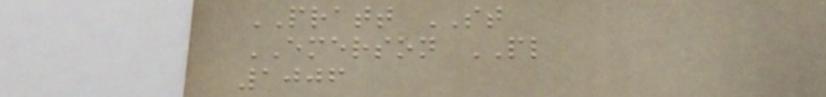PRATT ST
EMERSON PL
1006
